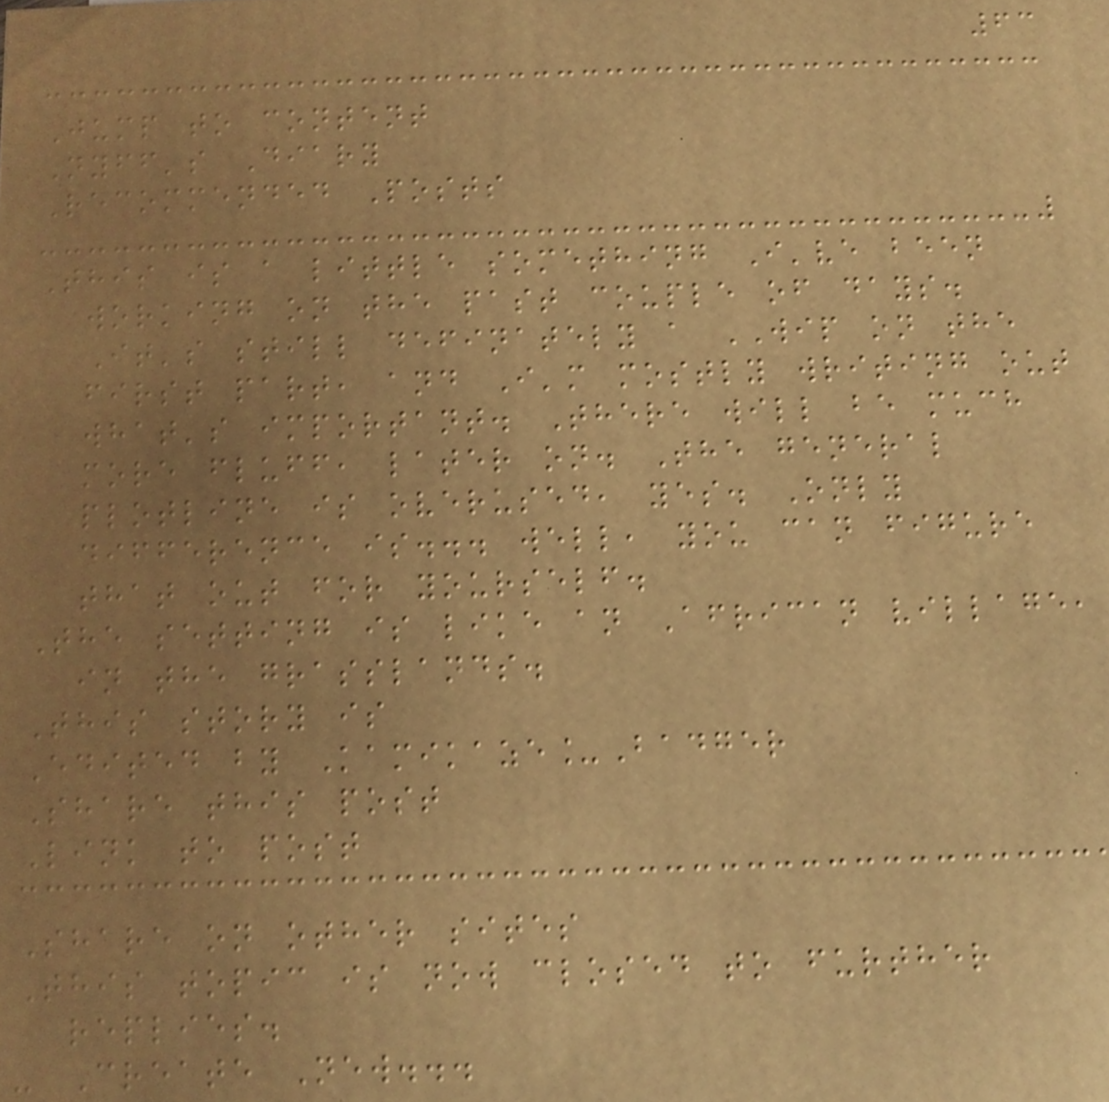63
Jump to content
Nyff's Diary
Recommended Posts
This is a little something I've been
working on the past couple of days.
It's still definately a WIP on the
first part, and I'm mostly writing out
what's important. There will be much
more fluff, later on. The general
plotline is overused, yes. Only
difference is... well, you can figure
that out for yourself.
The setting is like an African village,
in the grasslands.
This story is
Edited by Kamikaze_Badger
Share this post
Link to post
Share on other sites
This topic is now closed to further
replies.
- Create New...
